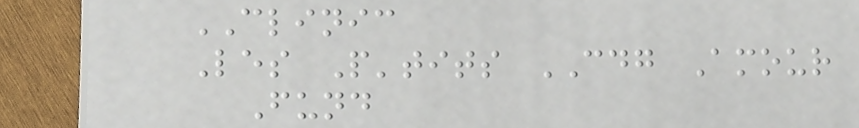CLINIC
Les P'tits CDG Amour
Fund
